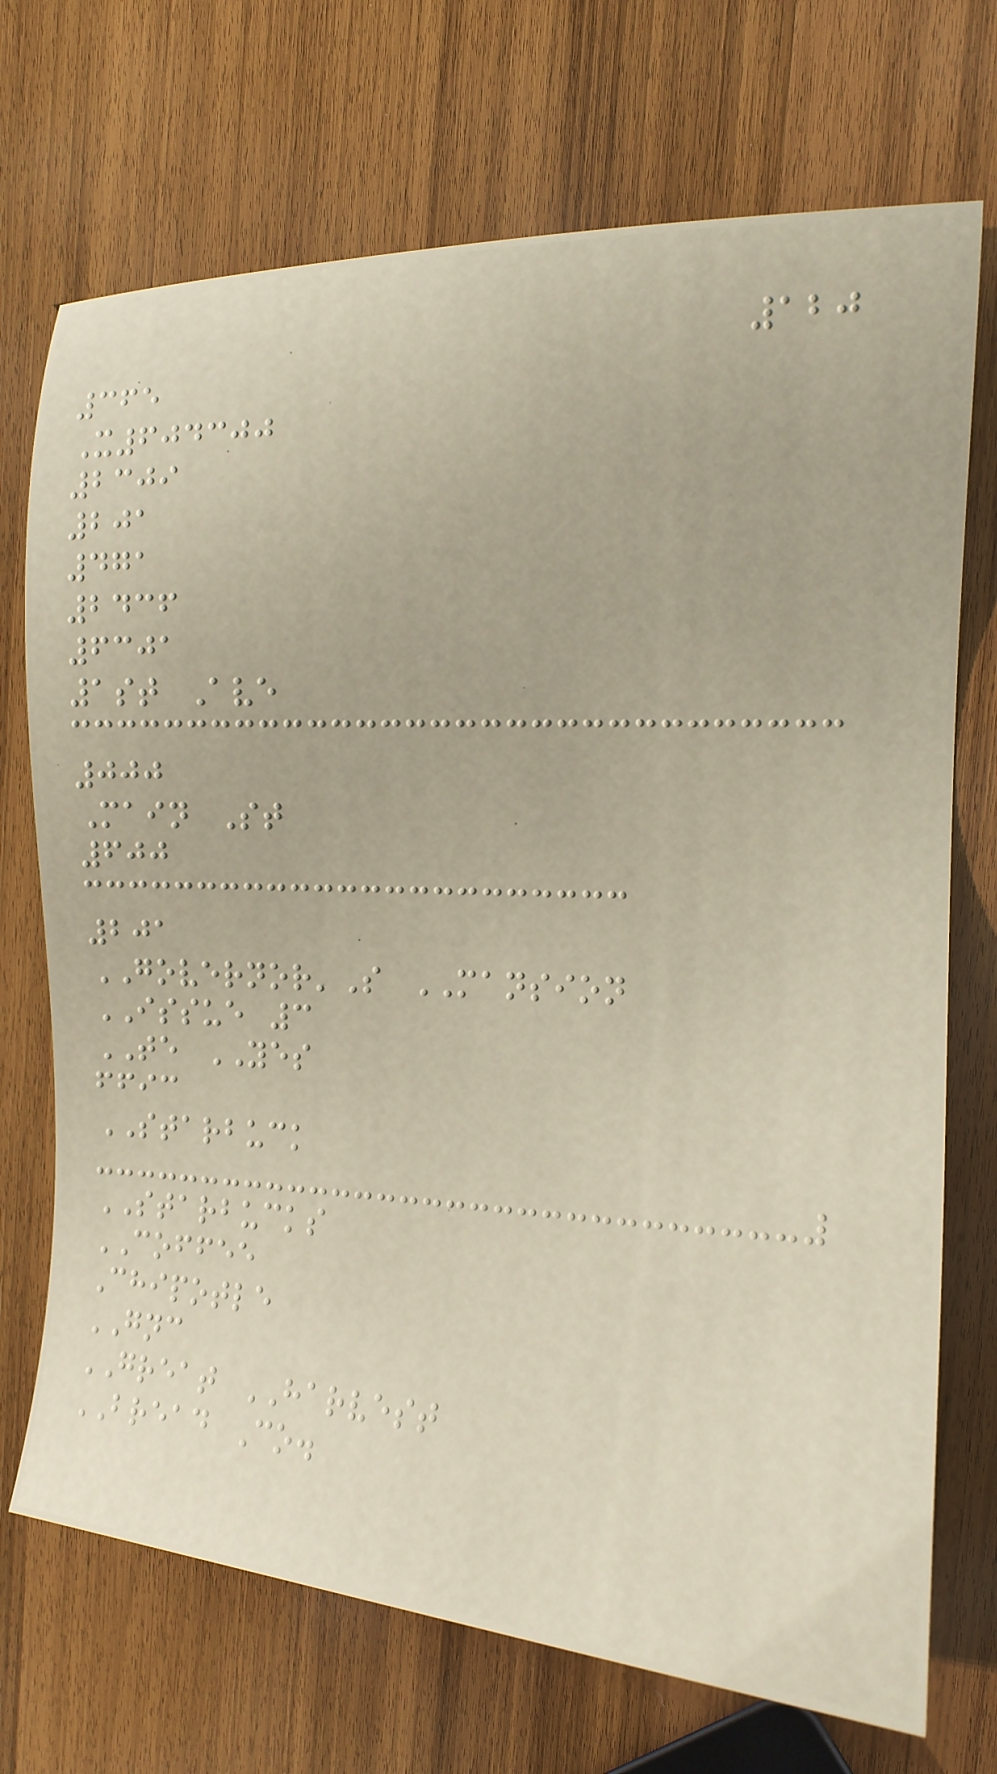120
365
X604300
2309
201
471
2436
6301
1st Ave
000
Main St
600
201
GOVERNOR'S MANSION
ISSUE 3
TE YES
ffic
STARBUCK
STARBUCKS
COFFEE
Chipotle
GNC
GREAT HARVEST
BREAD Co.
